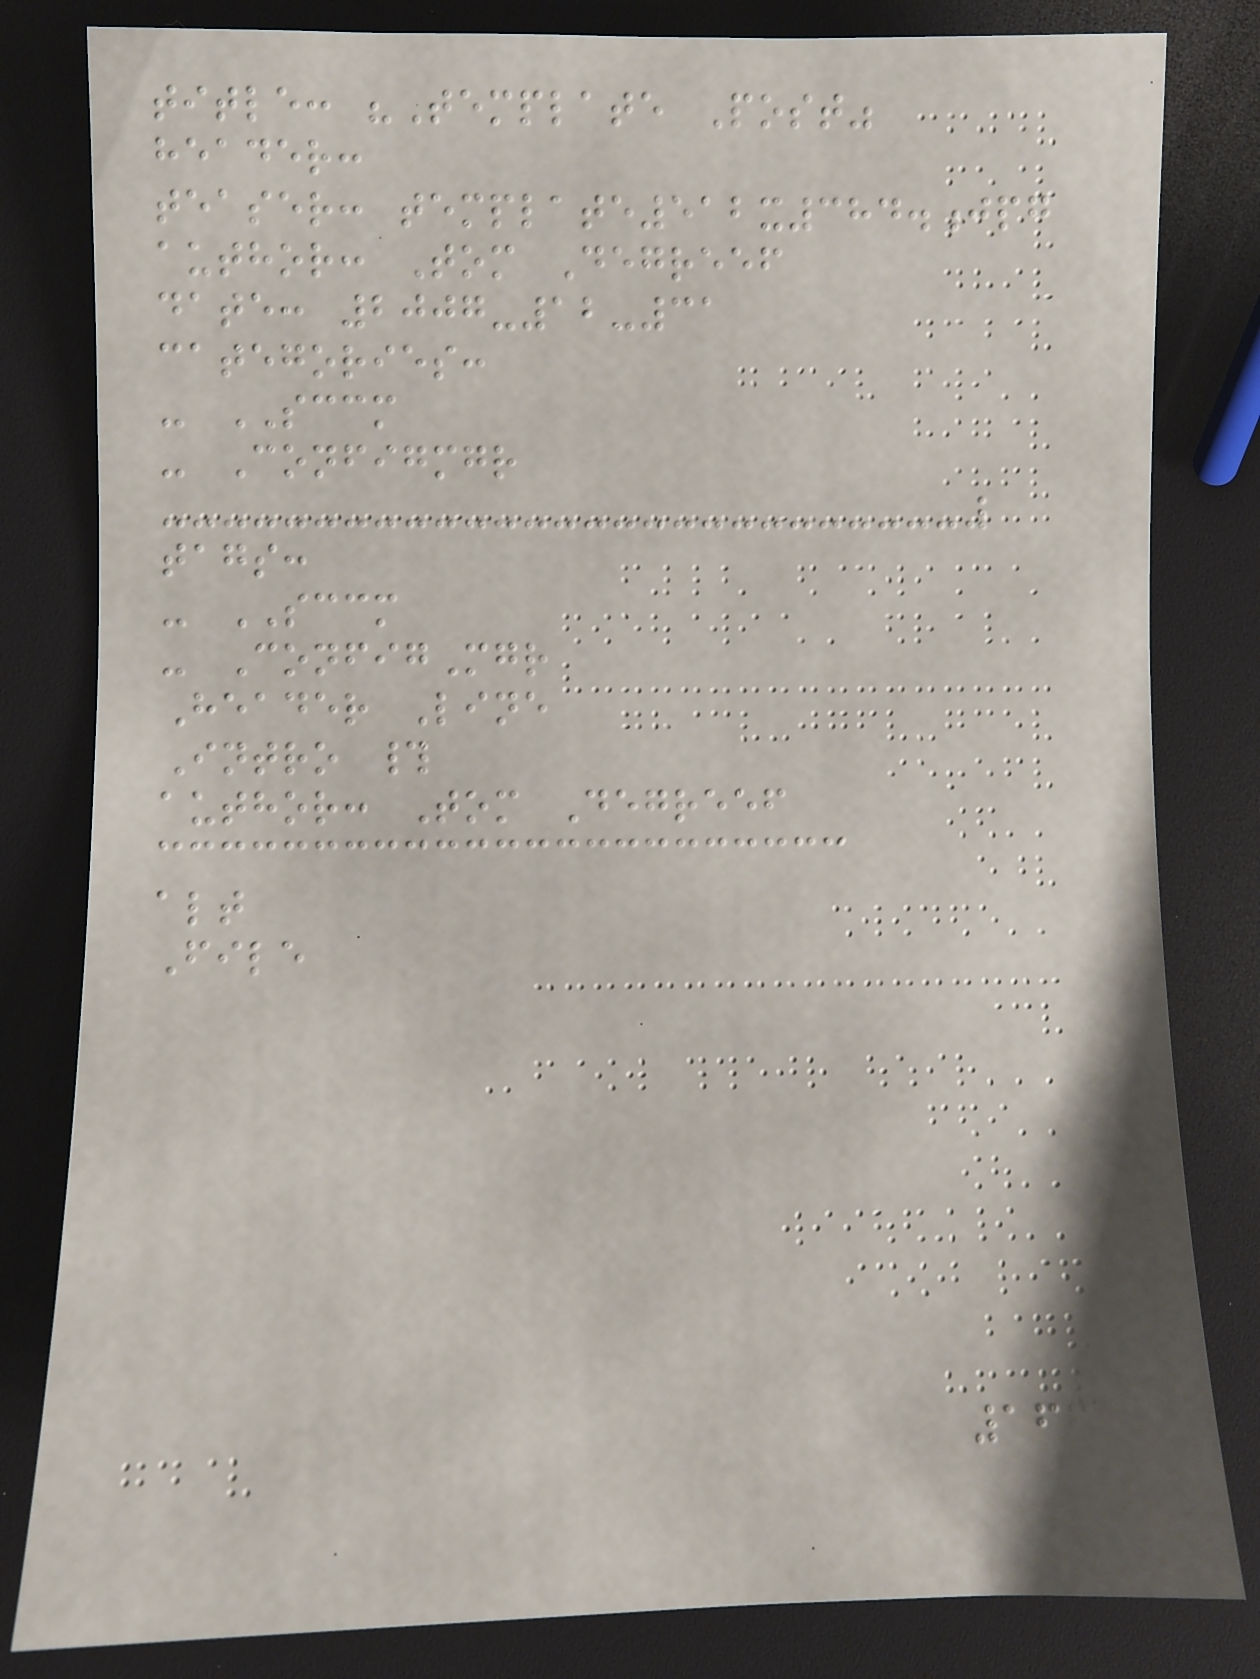title: "Template Post"
header:
teaser: template512x384.jpg
author: Tom Degreef
date: 2007-12-31
categories:
- SCCM
- Configmgr
tags:
- SCCM
- ConfigMgr
Header Line
Intro #
author: Tom Degreef
alt
File
166
